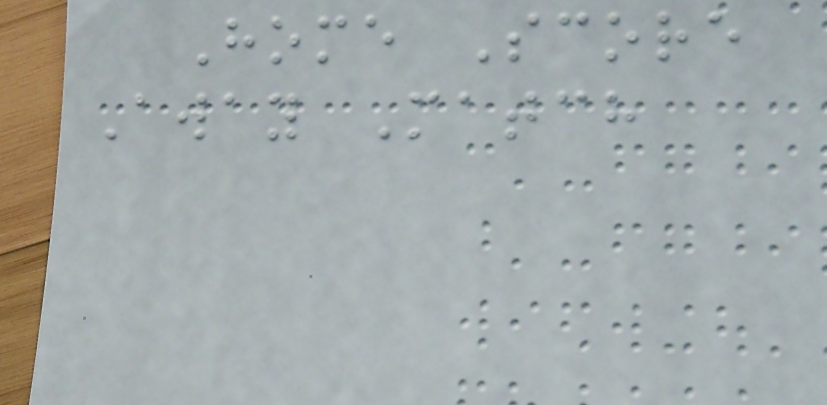Home Score
Away Match
